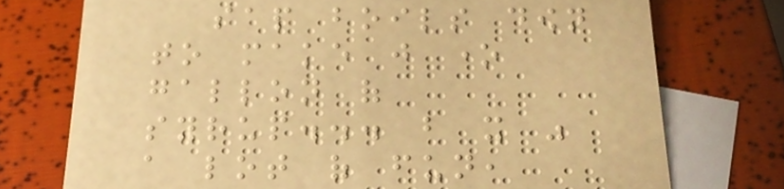sap boils down
to make just one
gallon of
syrup... but it was
a lot of fun,
